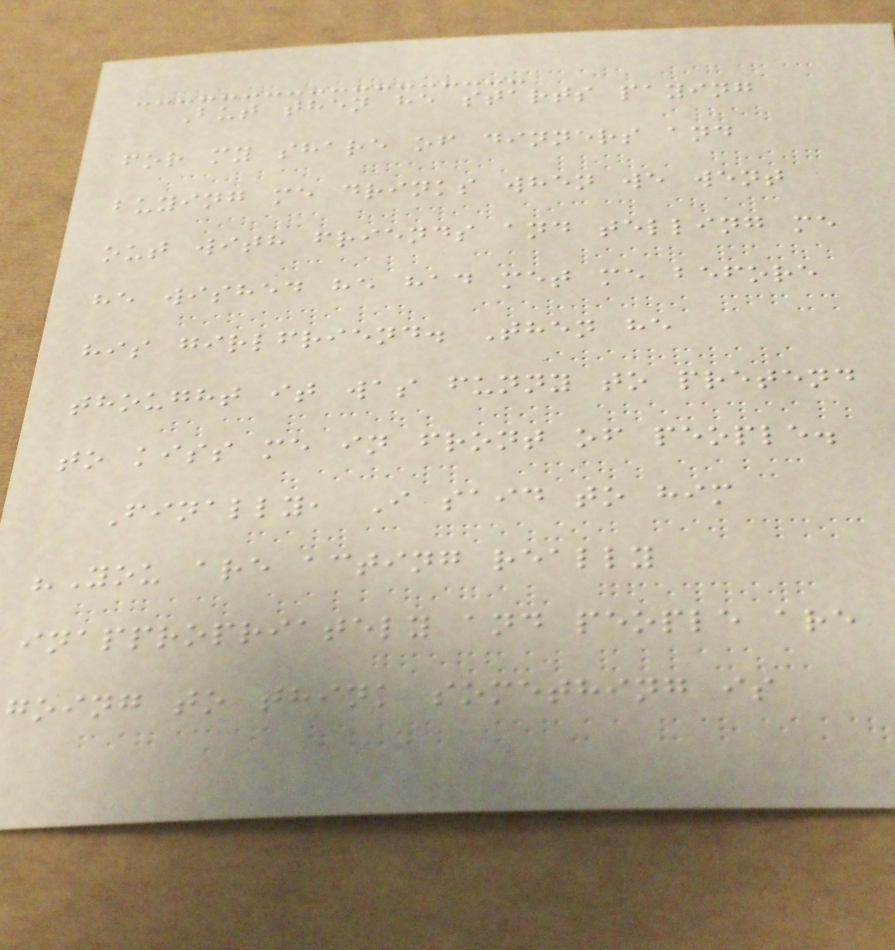But then he starts paying
for my share of dinners and
buying me drinks when we went
out with friends and telling me
he wished he had met me before
his girlfriend. Then he
thought it was funny to pretend
to kiss me in front of people.
Finally, I said to him
"You are acting really
inappropriately and people are
going to think something is
